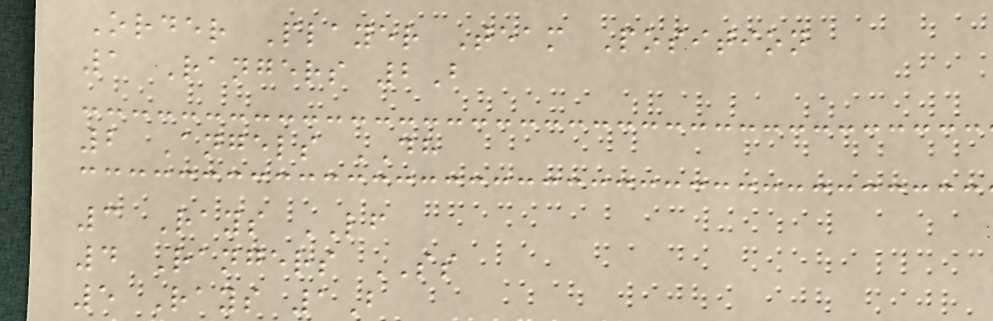Order Player Team Position
1 Rangers 2B
2 Angels DH
3 Rays LF
4 Rangers SS
5 Rays 1B
